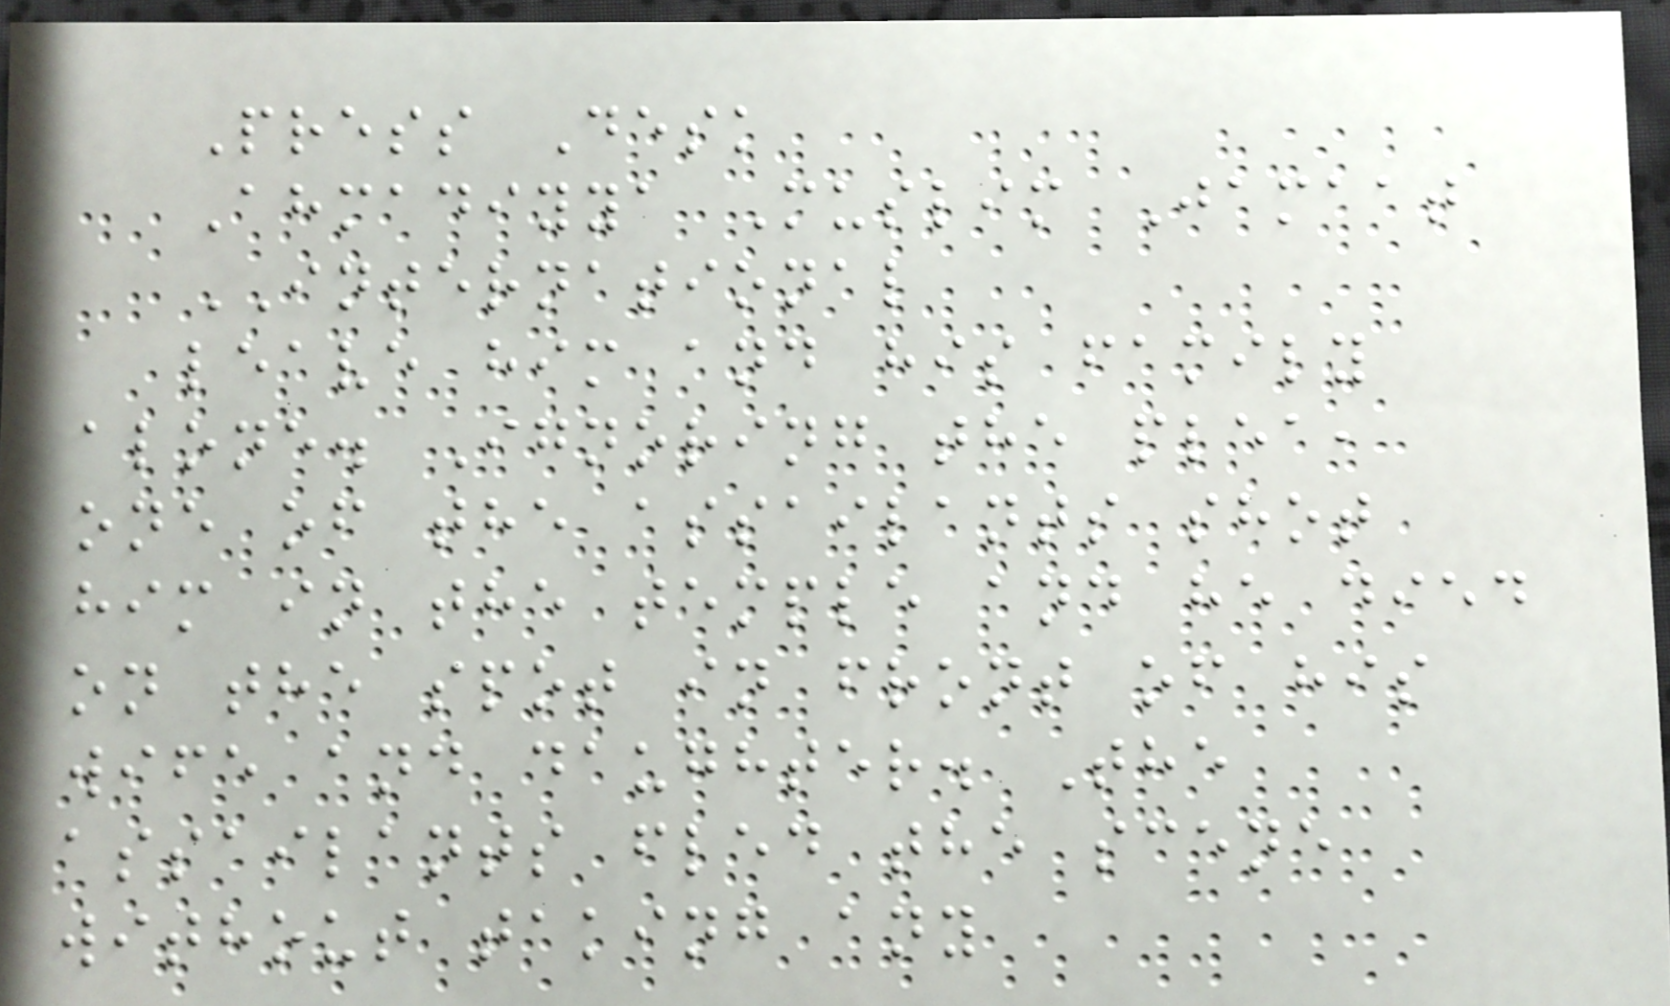Press Desk
Ahmadiyya Muslim Jamaat
INTERNATIONAL
leave him and his family
alone. Ignoring the plea,
one of the assailants shot
him in the temple and he died
on the spot in front of his
wife and daughter. The
assailants fled the scene
without taking any
